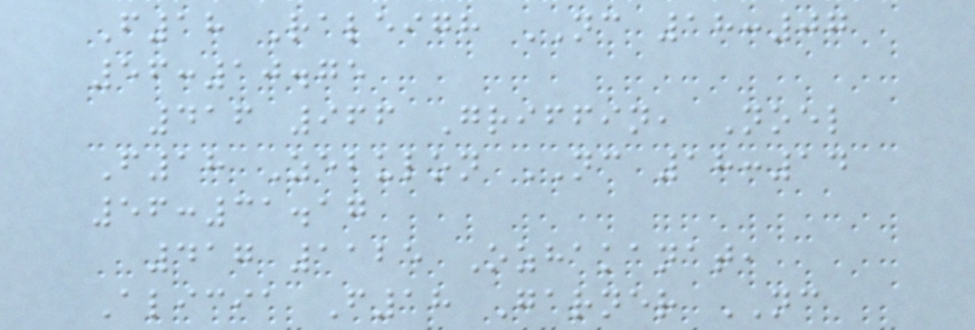F18 Raleigh NC 18:07
56:10.75
416 966 Griffin, Noel
F18 Zebulon NC 18:14
56:31.17
417 1125 Ozhakanat,
Alicia F18 Garner NC
